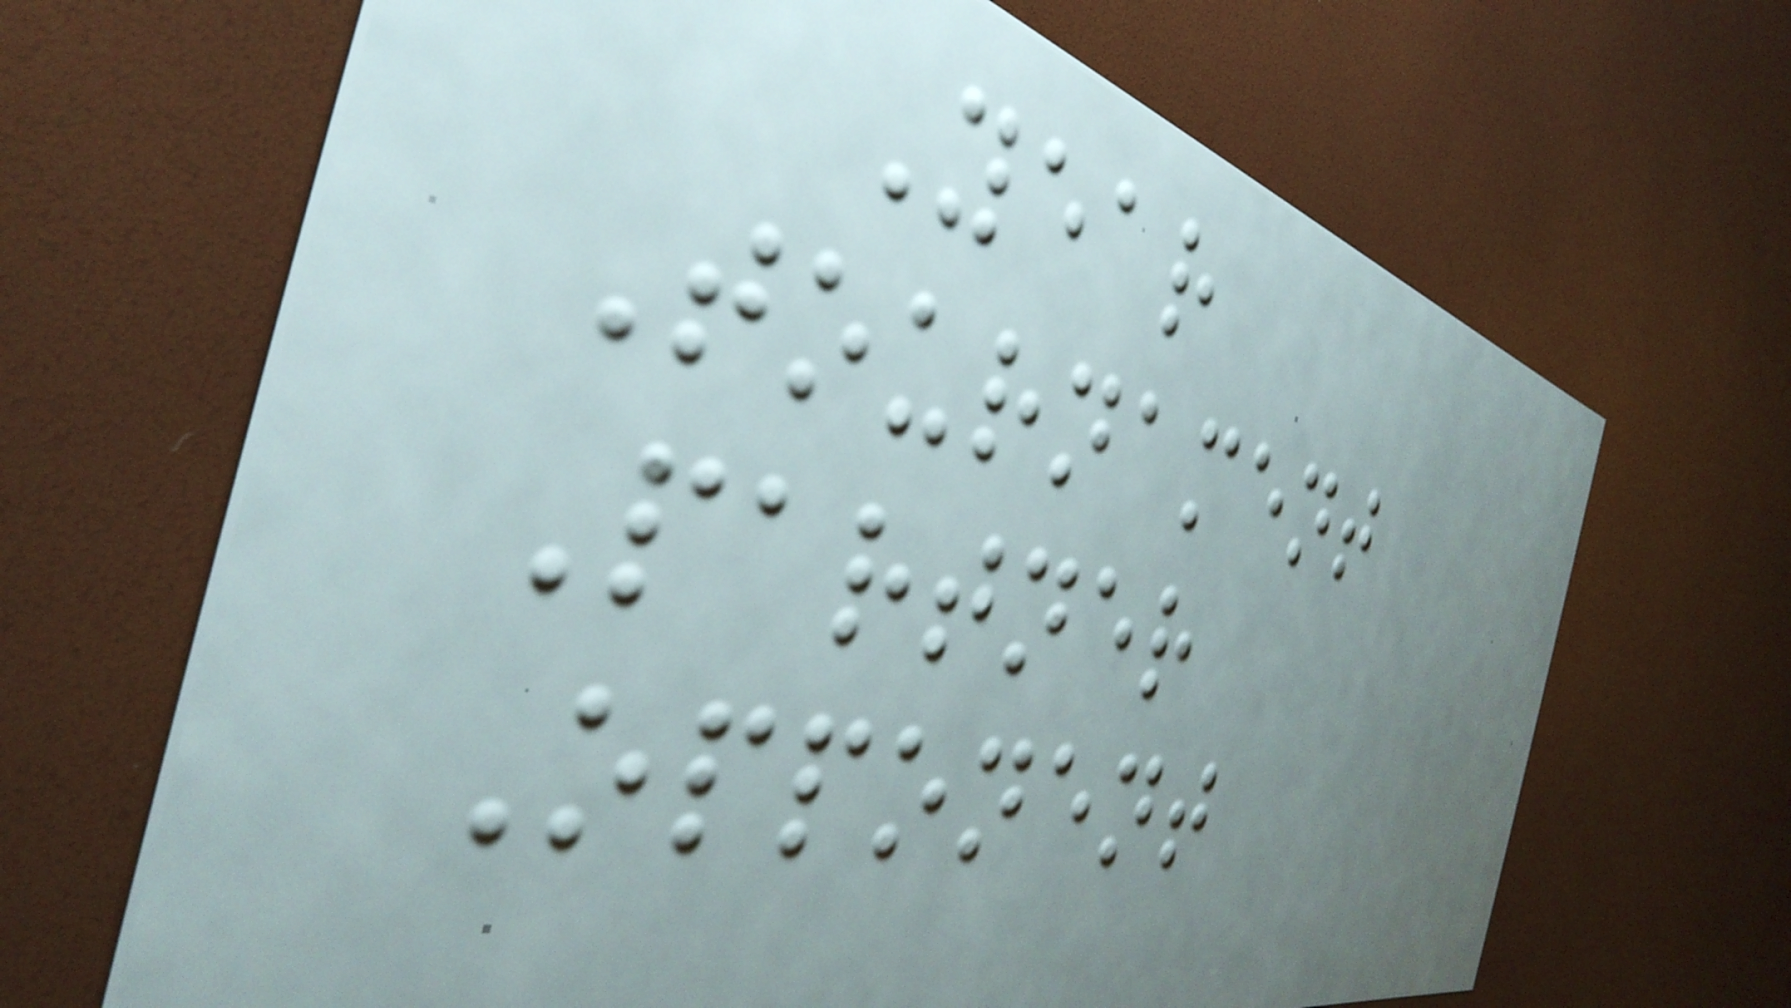Year
Tournament
Partner
Opponent
